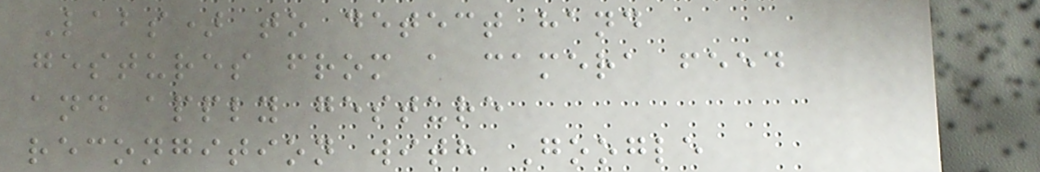Labs) to detect hand
gestures from a camera feed
and apply gesture
recongition with Google
